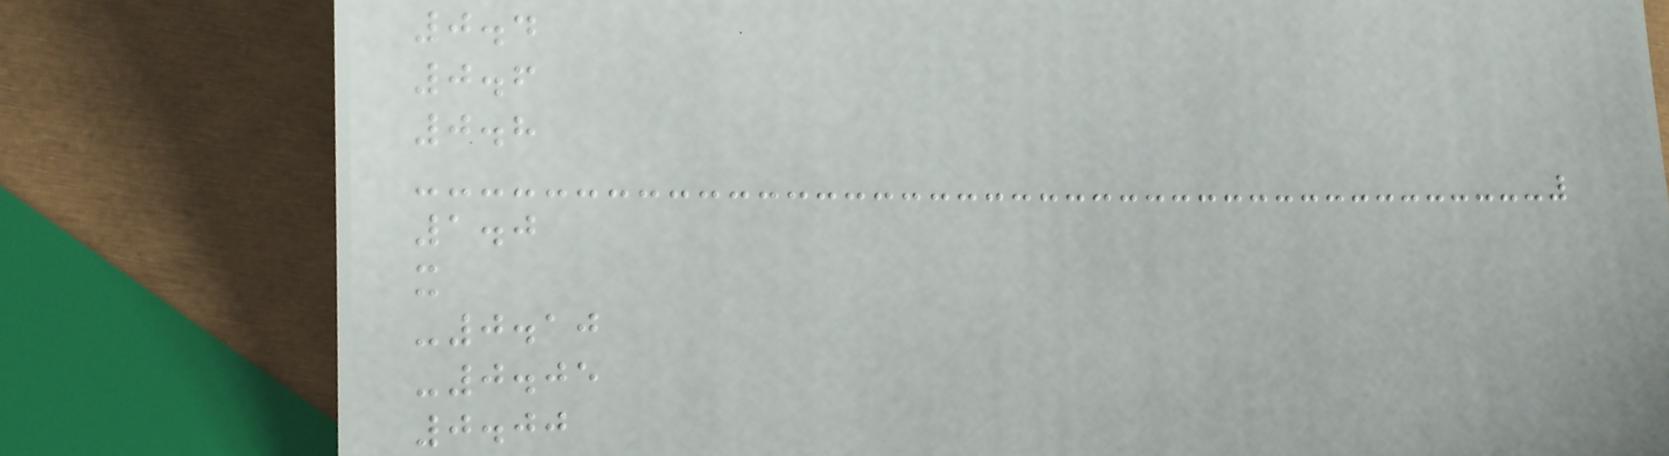0.4
0.6
0.8
1.0
x
-0.10
-0.05
0.00
